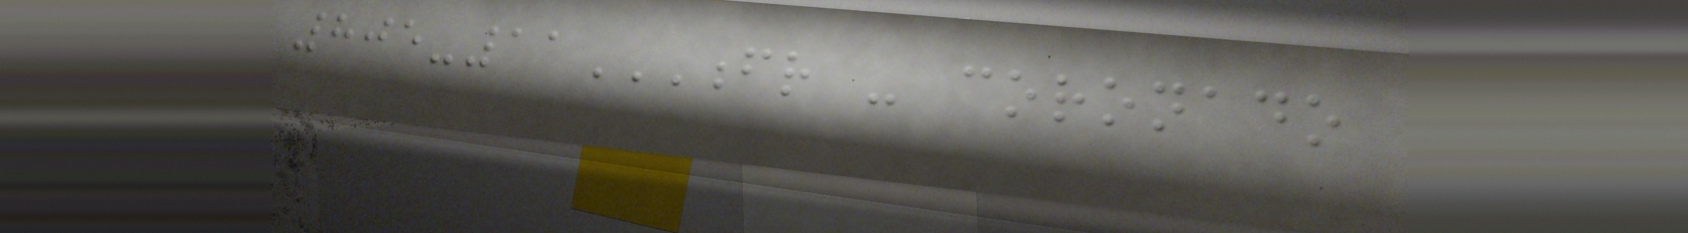805-11FR - CORONADO
